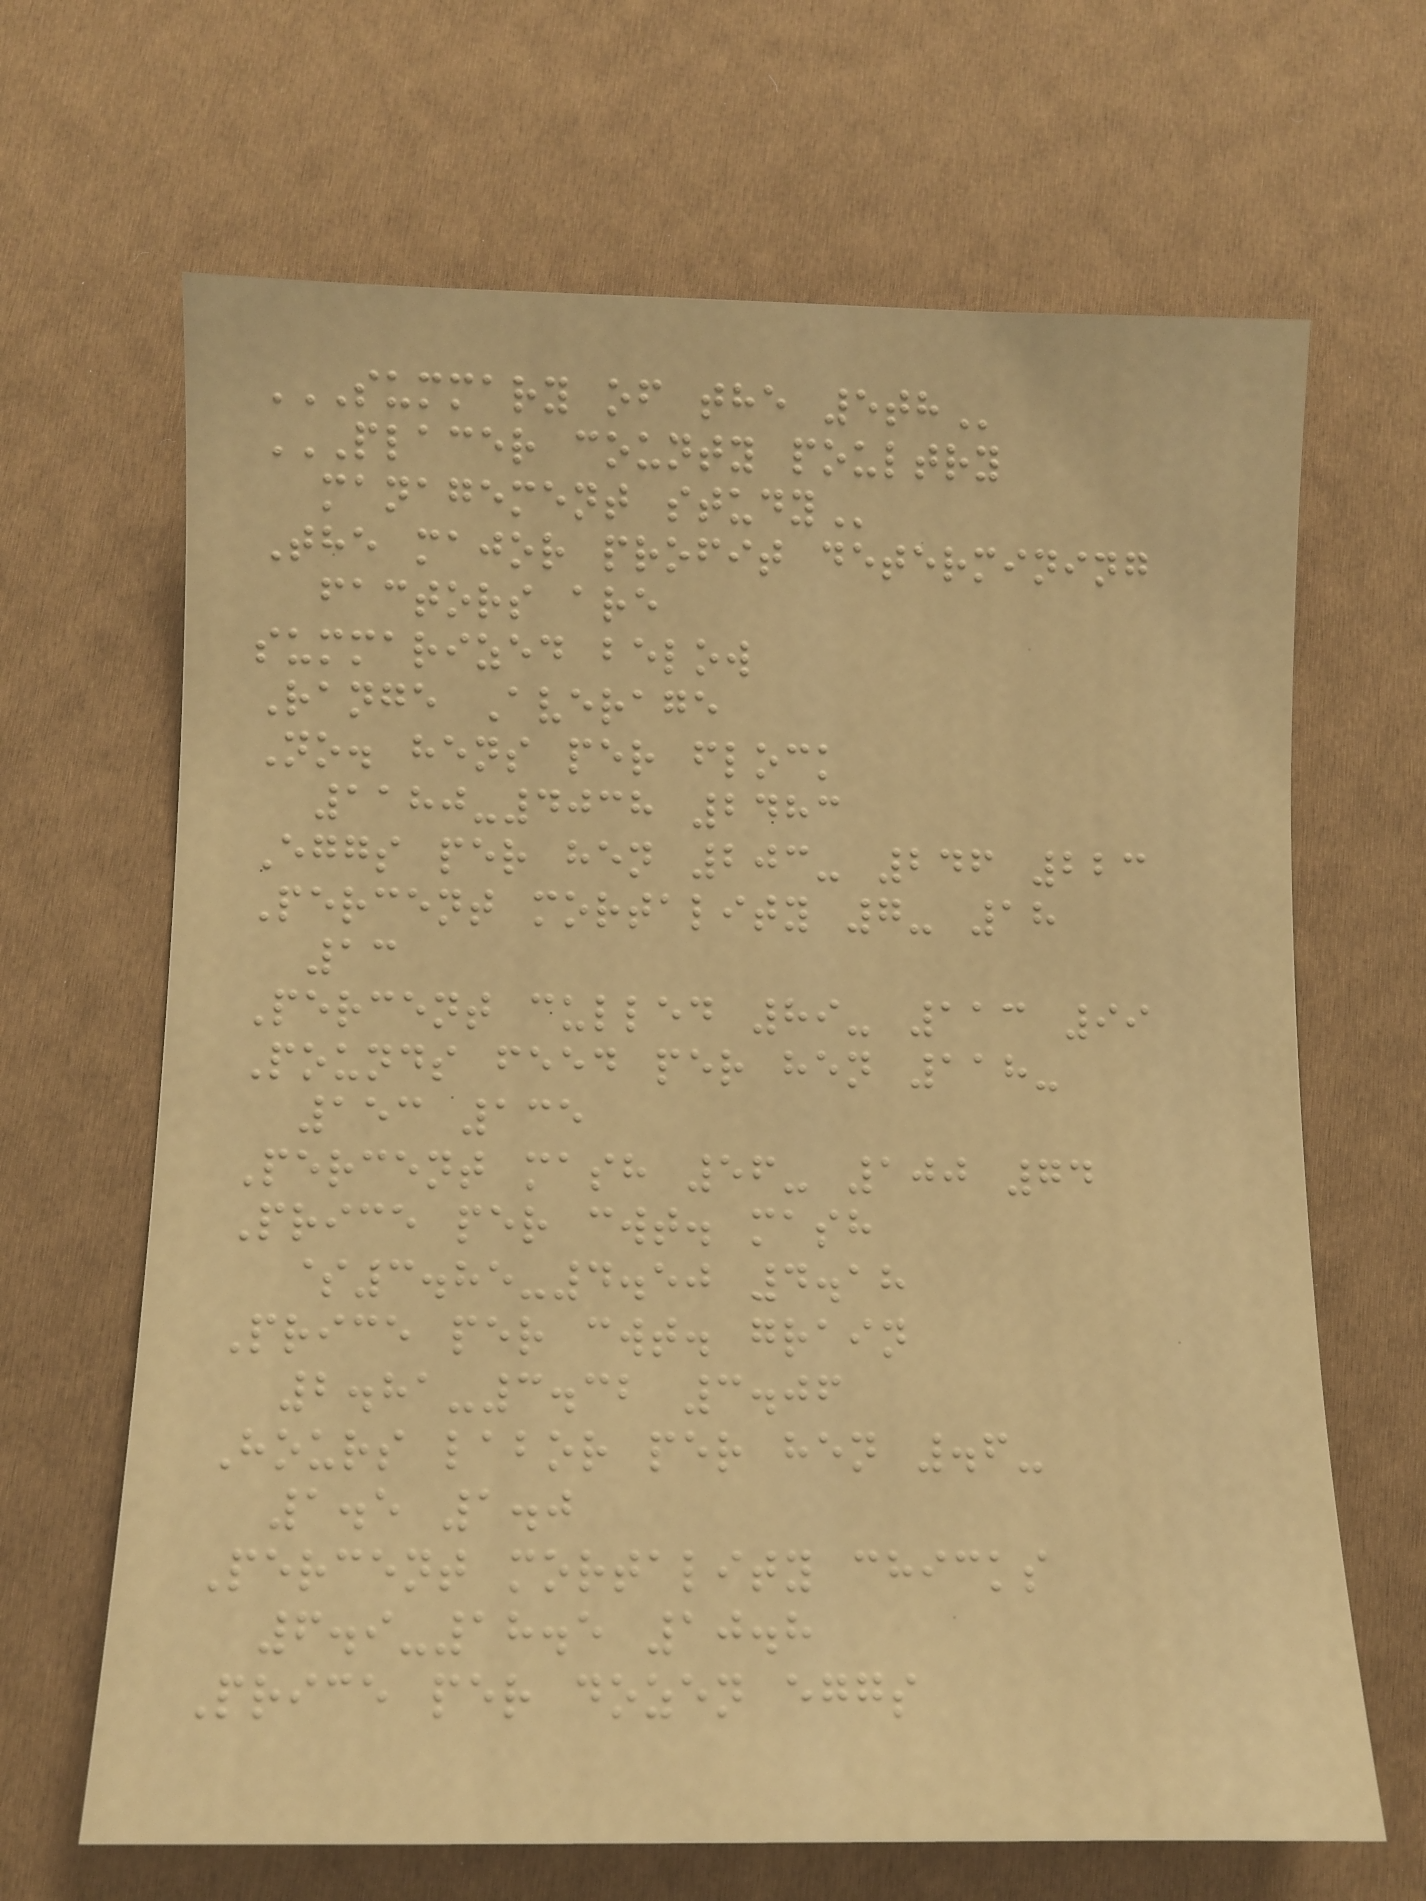SUMMARY OF THE 5TH
PLACER COUNTY POULTRY
MANAGEMENT STUDY
The major profit determining
factors are
summarized below
Range Average
No. hens per flock
1180-4038 2483
Eggs per hen 203- 246 223
Percent mortality 7- 18
13
Percent culled 89- 113 99
Pounds feed per hen 118-
153 135
Percent mash 56- 100 74
Price per cwt. mash
$3.85-4.50 4.18
Price per cwt. grain
2.81-3.32 3.06
Hours labor per hen .6-
1.5 1.0
Percent mortality chicks
6.9-18.5 10.8
Price per dozen eggs
